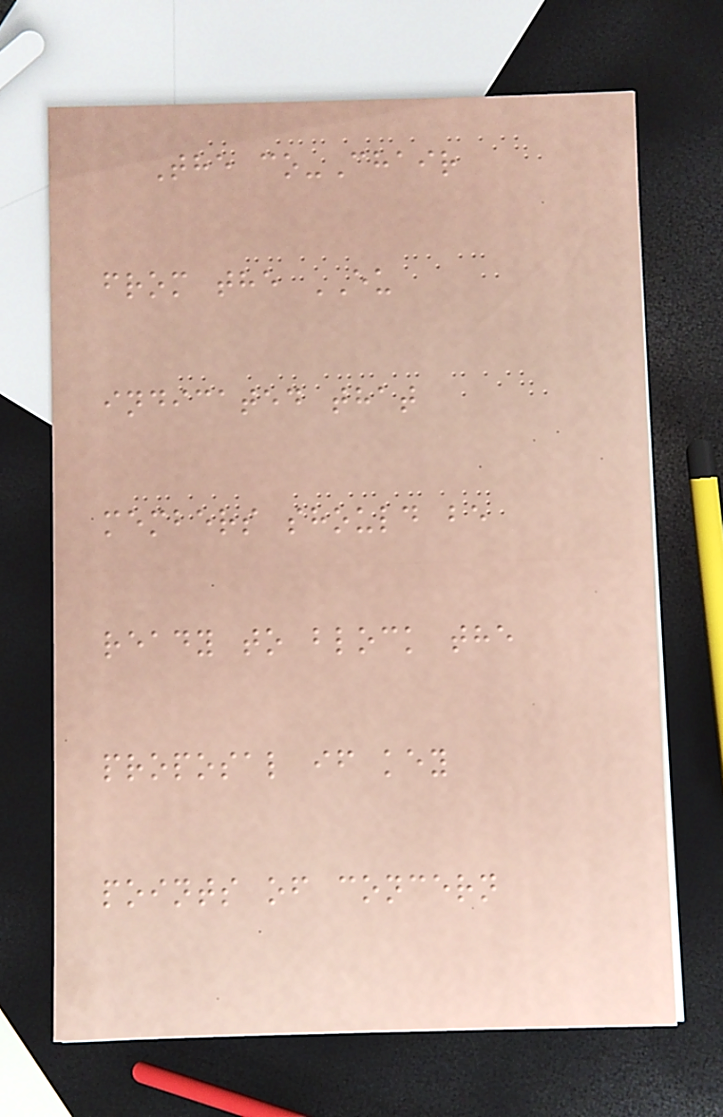The co-Chair
from the EU
indicated that
members should be
ready to block the
proposal if key
points of concern
